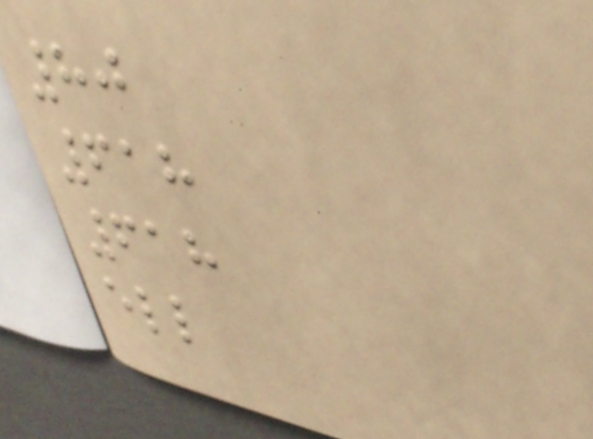80
618
618
ell
